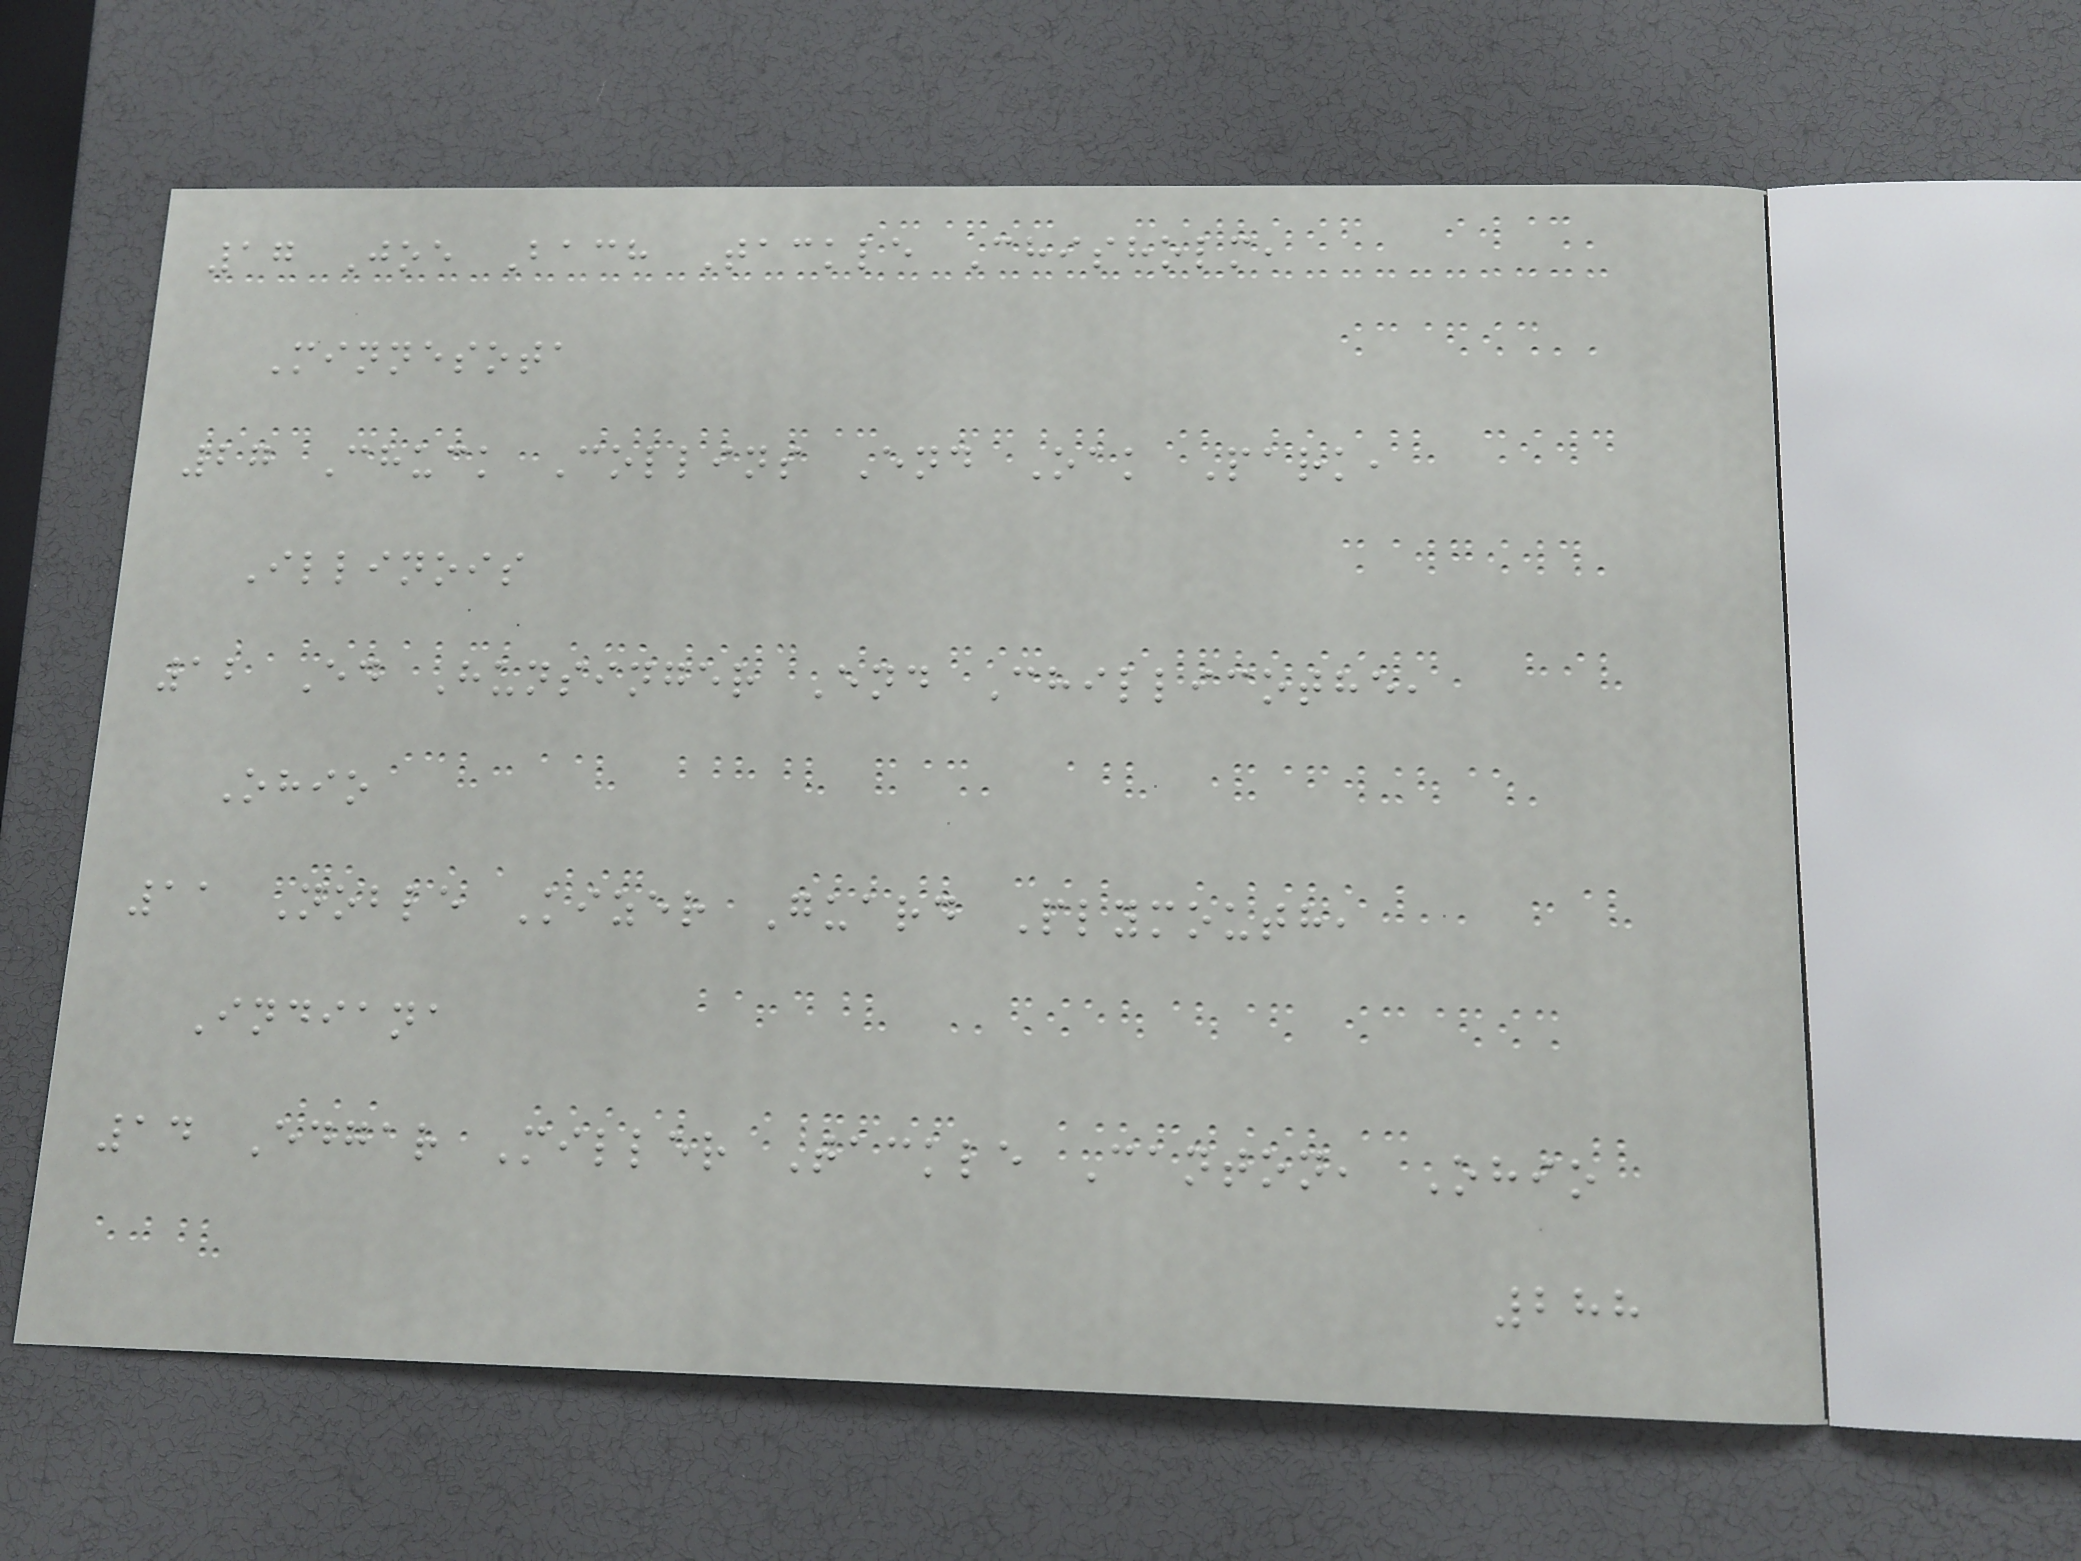17 Joe Bach Tackle Chisholm,
Minnesota
27 Chuck Collins End Oak Park,
Illinois
12 Ed Hunsinger End Chillicothe,
Ohio
11 Noble Kizer Guard Plymouth,
Indiana
14 Edgar Miller Tackle Canton, Ohio
288
